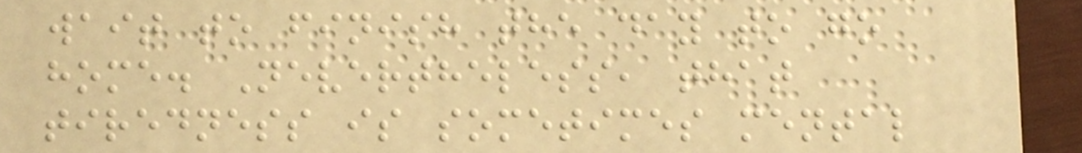wait to finish the day to go
home. Nevertheless, that
tiredness is sometimes mental
